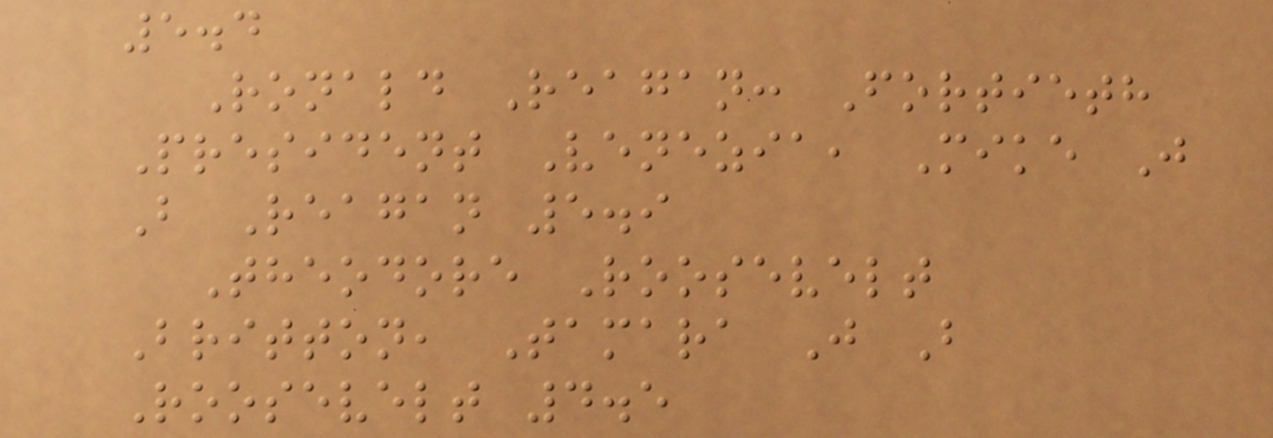5.4
Ronald Reagan: Fortieth
President Venezia, Mike J
B Reagan 5.9
Theodore Roosevelt
Britton, Tamara J B
Roosevelt 4.5
